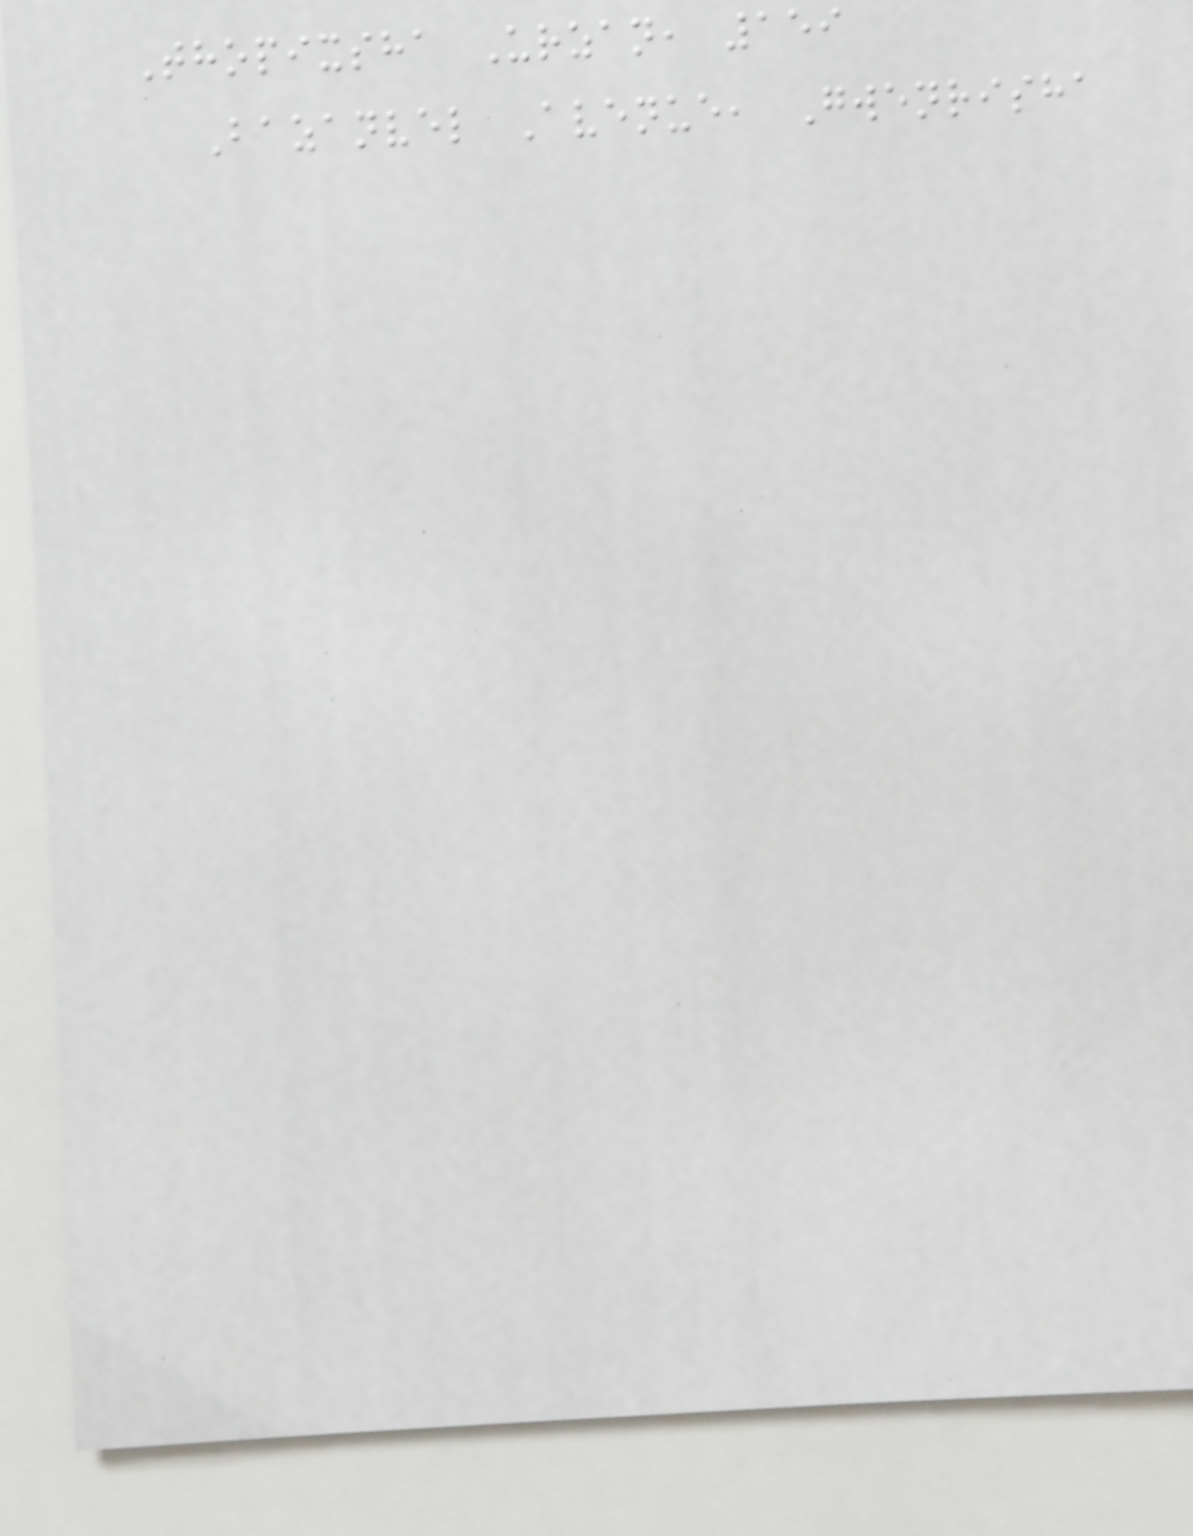Thopixsha Urzan, 159
Bazanvel Avenue, Gwenrisha
